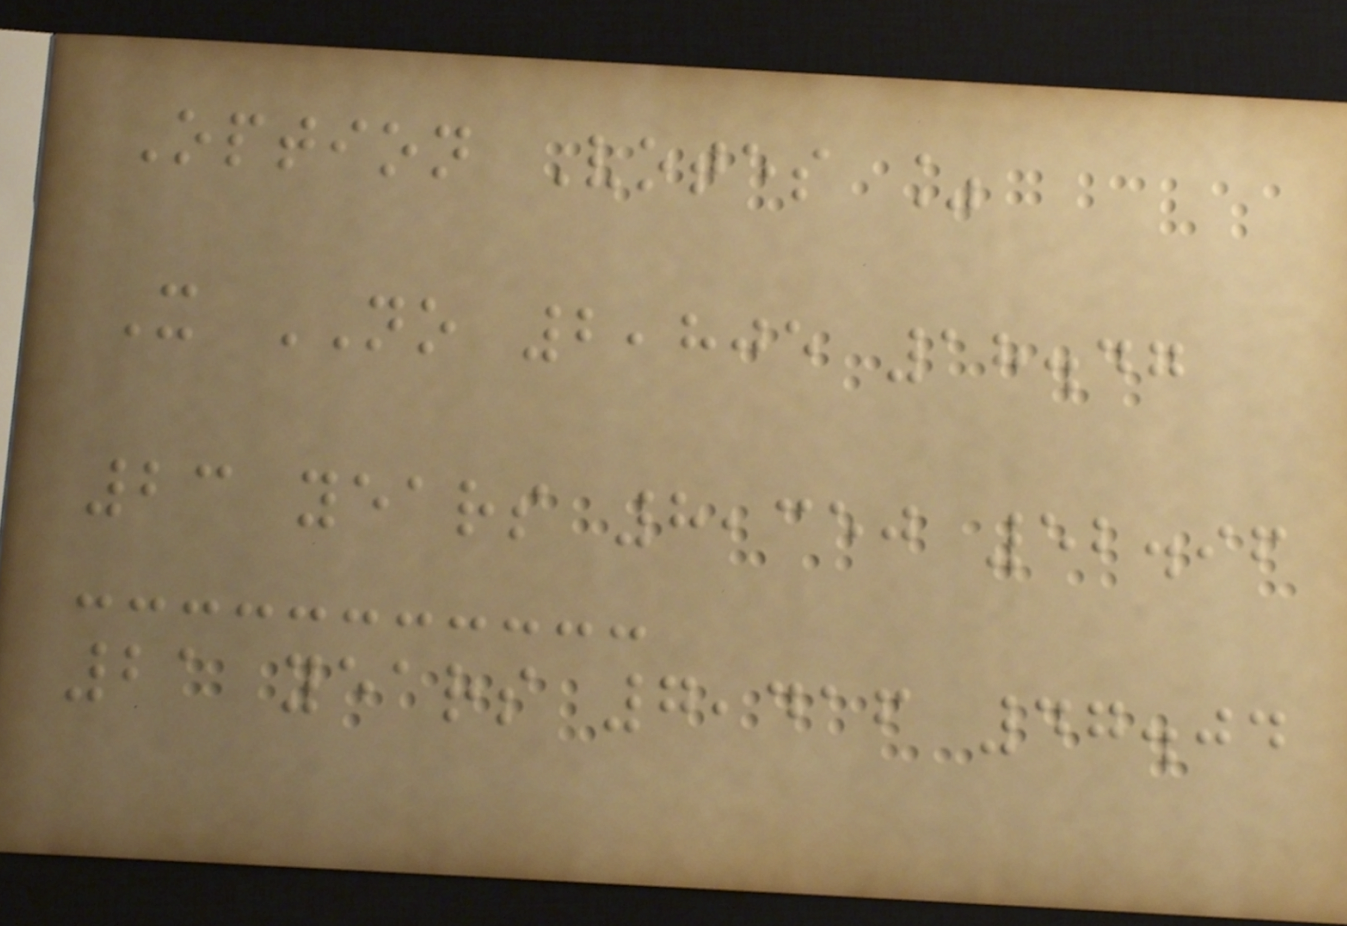Option Votes %
X NO 2,805 18.47
23 years 8,350 52.96
21 years 7,416 47.04
